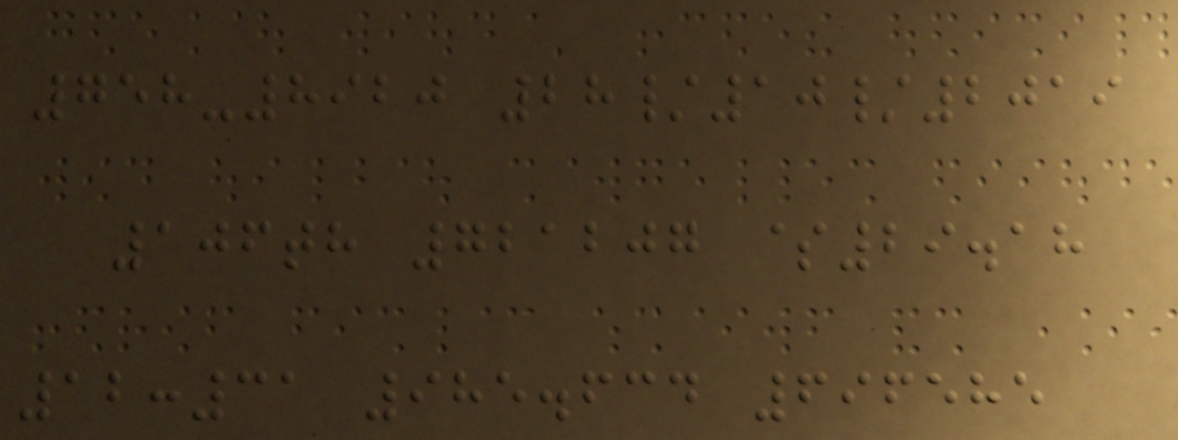758-8920 28/10/2019
106th 721207 $29.18
12:31 985.634 696585
